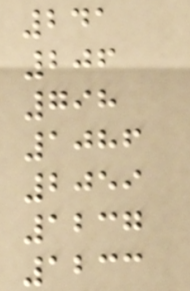241
206
798
1086
2059
1237
1233
